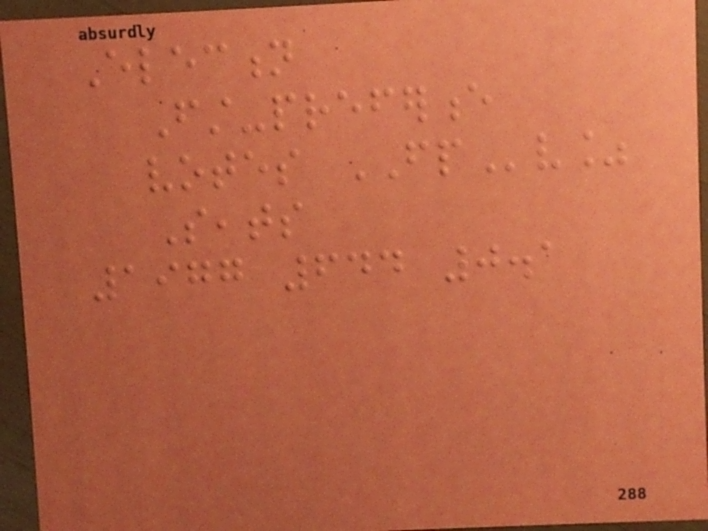Election
First-preference
votes FPv%
Seats
1977 644 0.1
